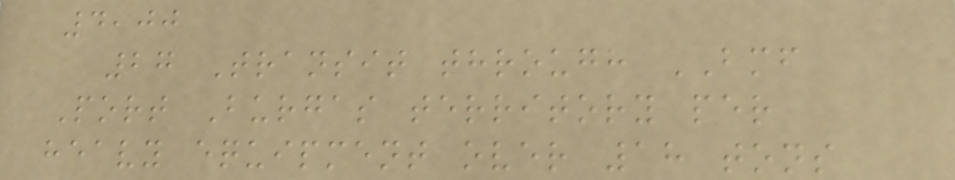4,00
27 Transit through BMF
Port Burgas territory per
heavy equipment over 18 tons
